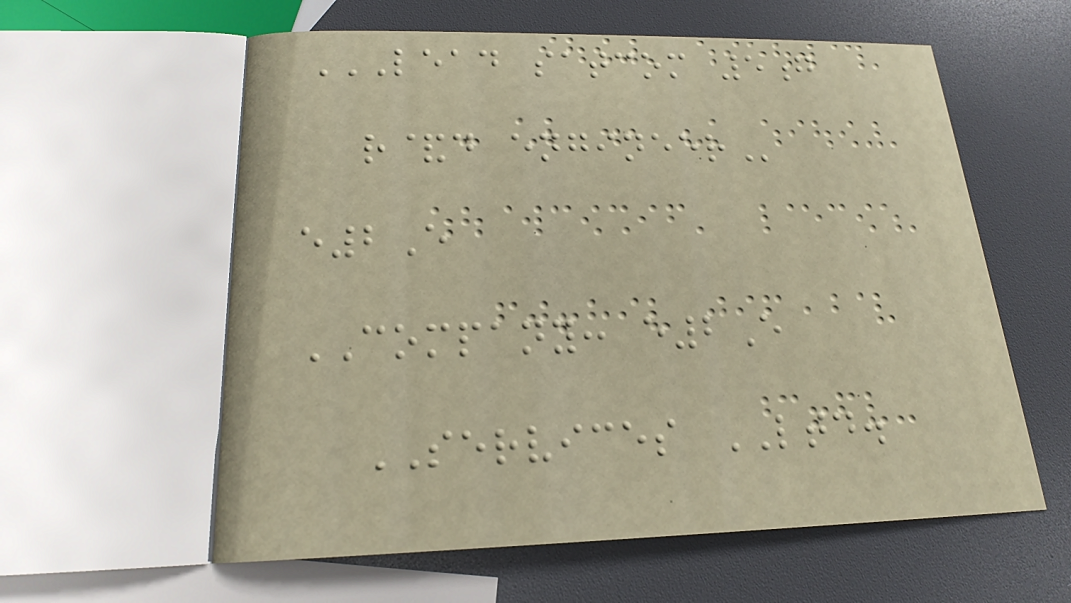LEAD SATCOM 5G
R&D ENGINEER
e2E
COMPANY: e2E
SERVICES LTD.
